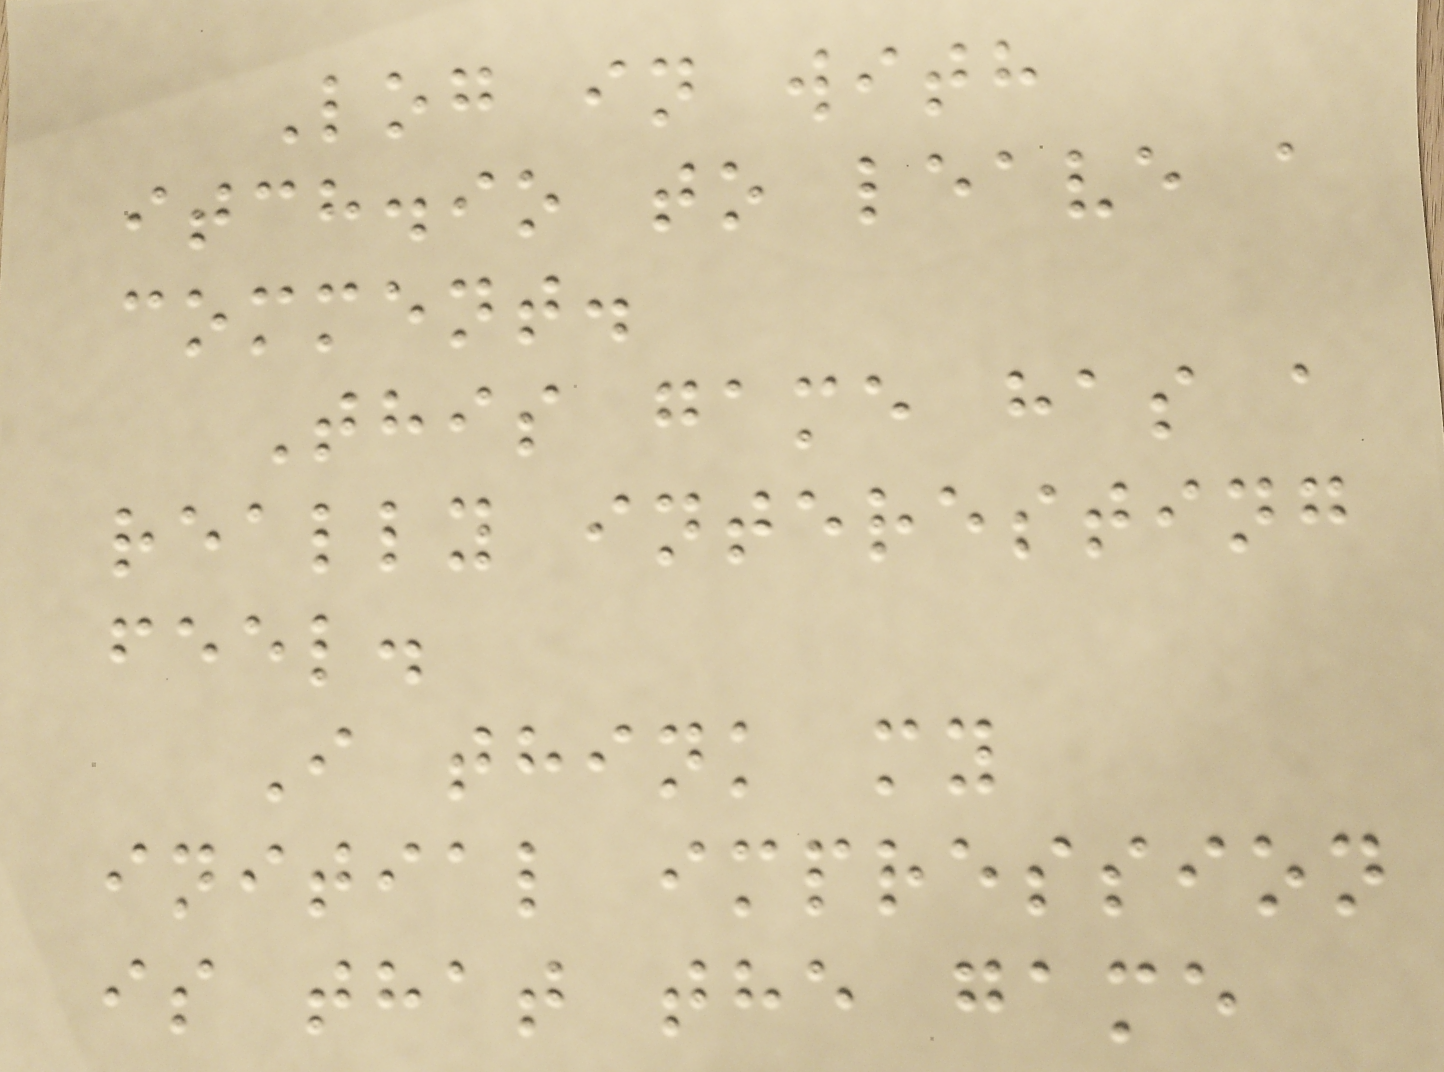Log in with
itch.io to leave a
comment.
This game has a
really interesting
feel.
I think my
initial impression
is that the game
